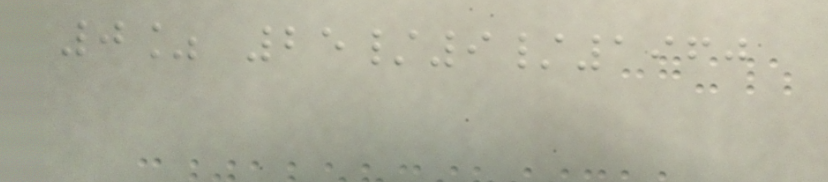0% 25/9/1960
